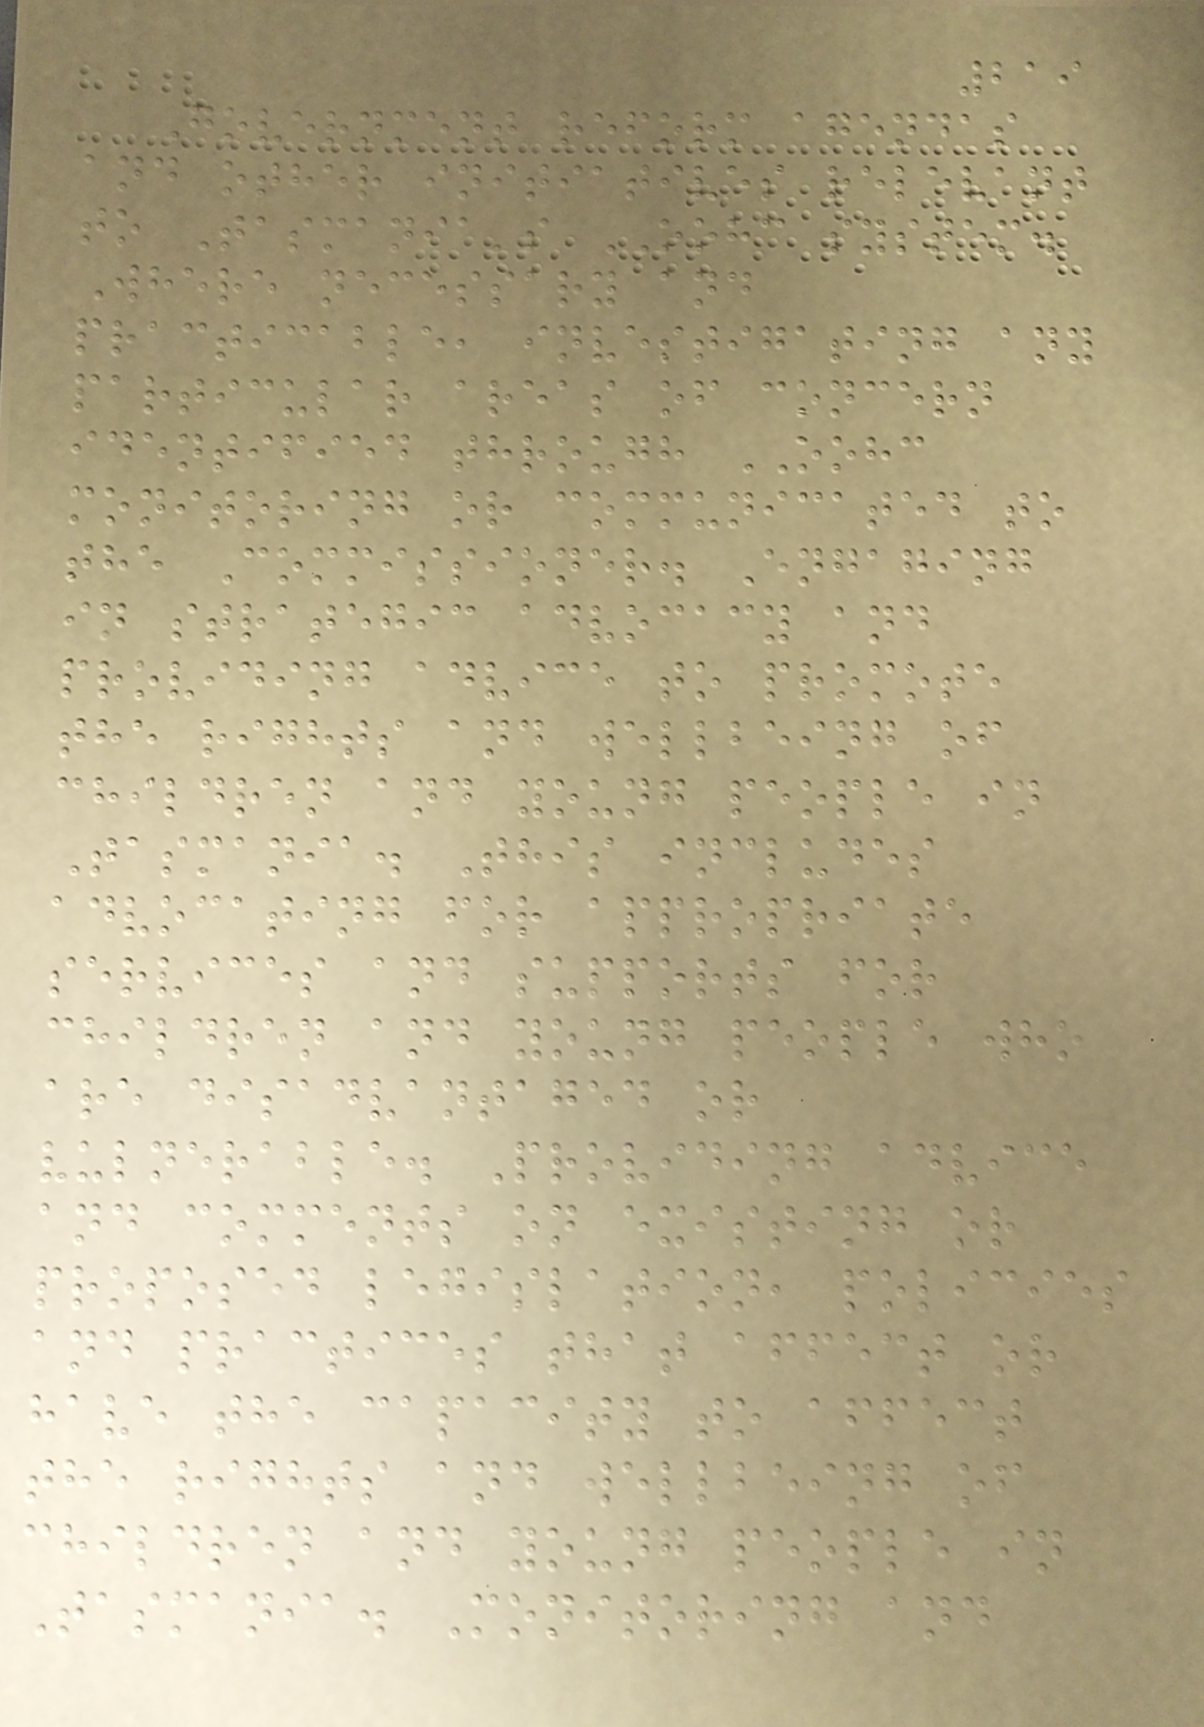219
Government reform agendas
and other initiatives relevant
to Tasmania's OOHC system.
Where necessary and
practicable, investigating any
particular areas of concern
identified through OOHC
monitoring or communicated to
the Commissioner. Engaging
in strategic advocacy and
providing advice to promote
the rights and wellbeing of
children and young people in
Tasmania. This includes
advocating for appropriate
services and supports for
children and young people who
are disadvantaged or
vulnerable. Providing advice
and comments on existing or
proposed legislation, policies
and practices that affect or
have the capacity to affect
the rights and wellbeing of
children and young people in
Tasmania. Monitoring and
